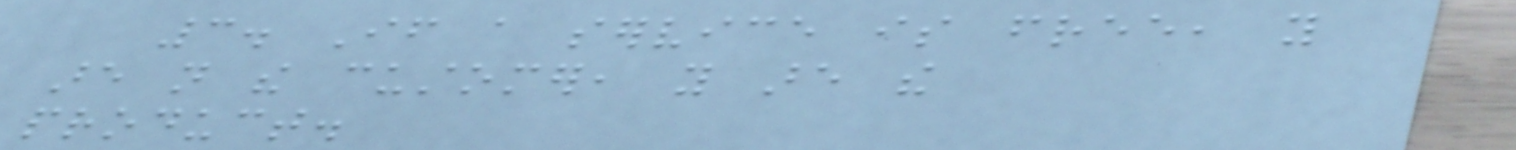3. If a service is free, you
are not the customer, you are the
product.
